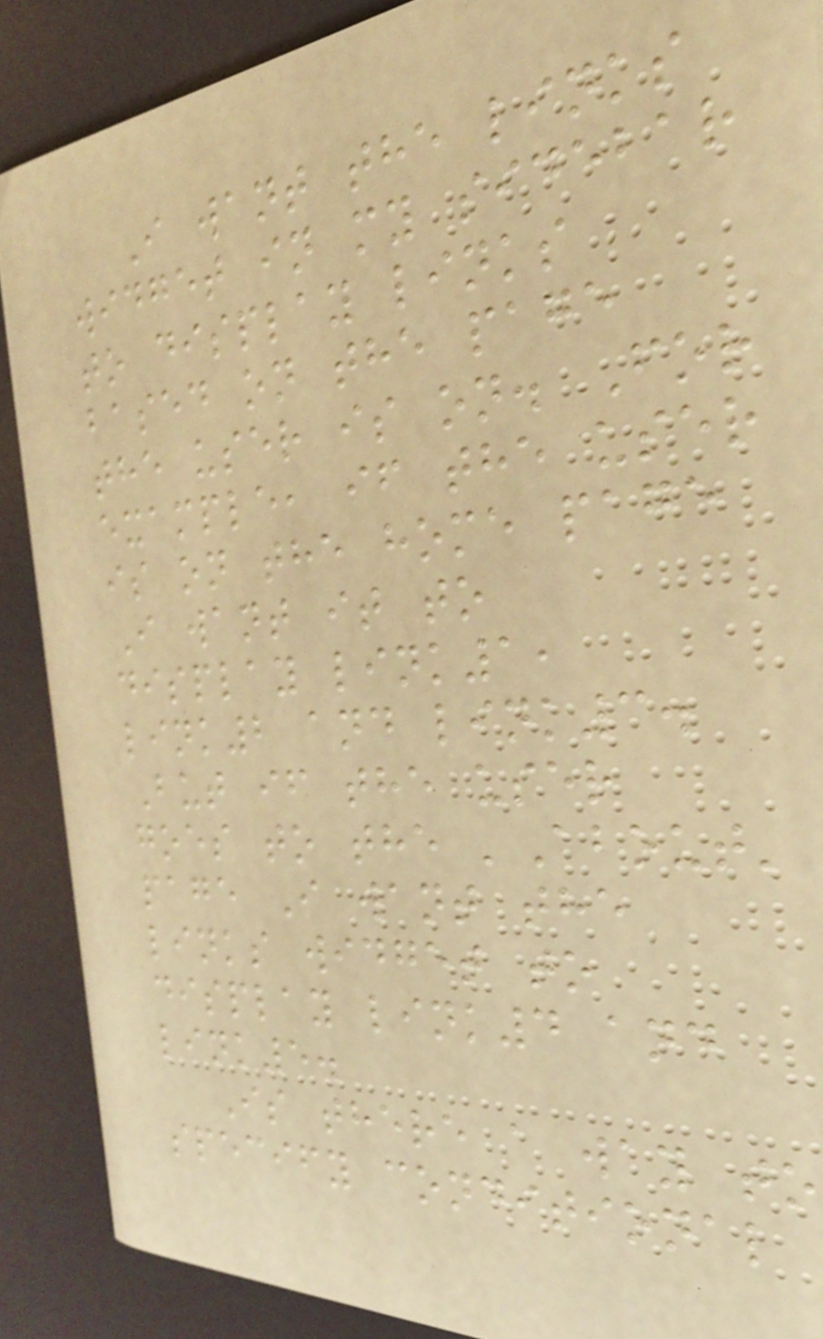I want the links
widget in my sidebar
to display links
based on the page
the user is on. For
example, if the user
is on the home page
I want it to
display link1,
link2 and link3.
But if the user
goes to the 'About'
page I want the
links widget to
display link4 and
link5.
Is there a way to
specify conditional
